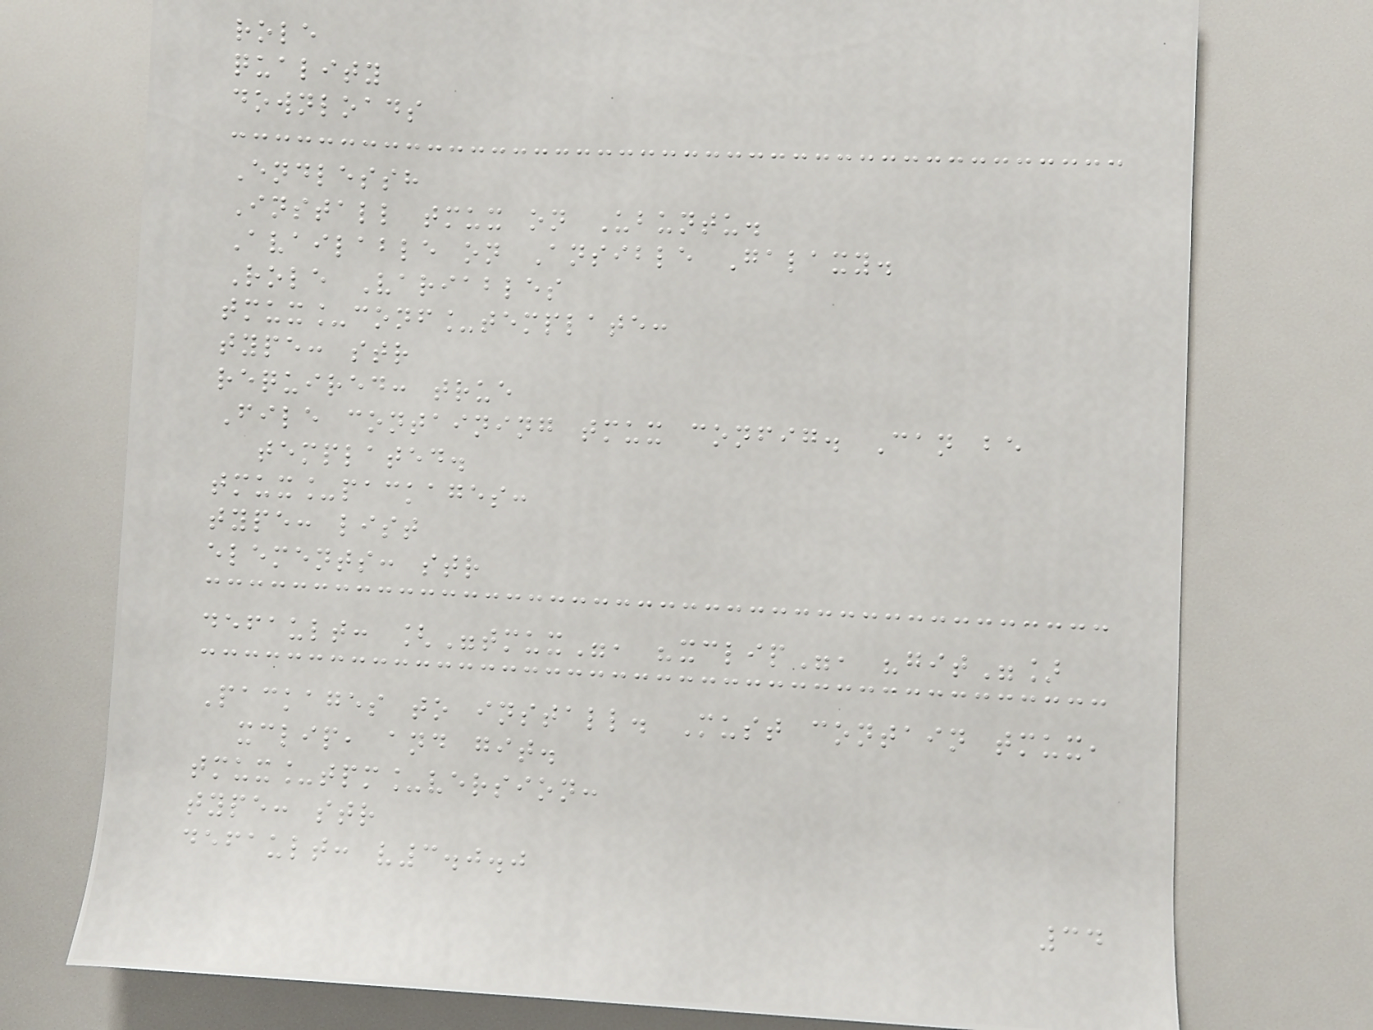role
quality
downloads
Endlessh
Install tmux on Ubuntu.
Available on Ansible Galaxy.
Role Variables
tmux_conf_template:
type: str
required: true
File containing tmux config. Can be
templated.
tmux_packages:
type: list
elements: str
default: ["tmux", "xclip", "git"]
Packages to install. Must contain tmux,
xclip, and git.
tmux_tpm_version:
type: str
default: v3.0.0
34
